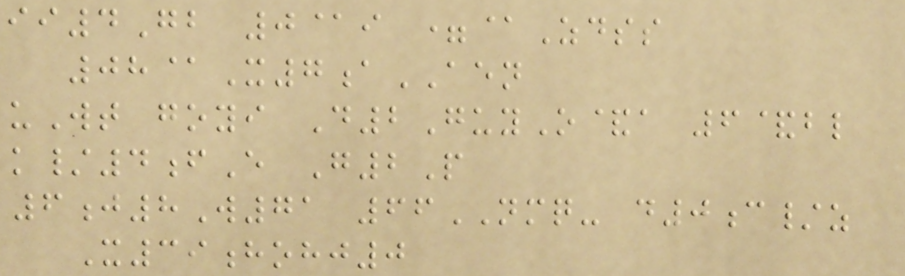ii4Gb 0@i =@Zdss
08@X7aAEN
uWt goyi D2GuyO&a 6&bl
k/4fE G2P
6j8W71 66NMQ- d0c/z
X39hohj0
